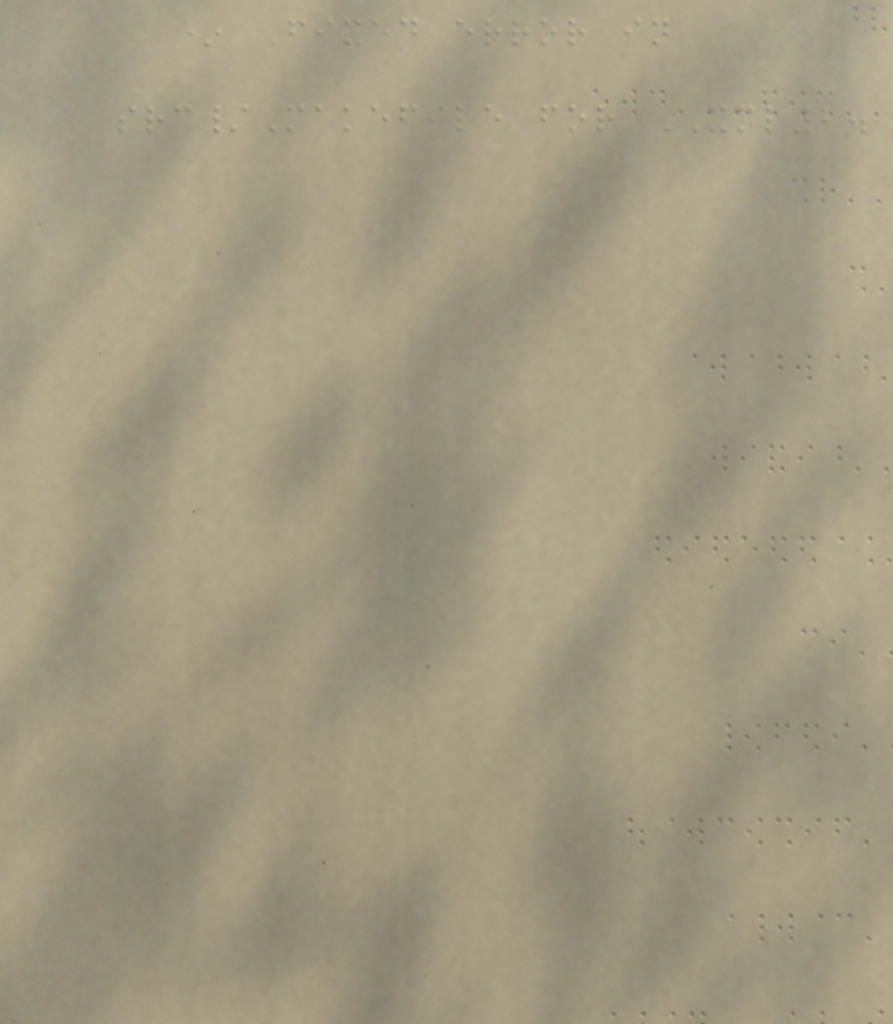* Fixed error in
src/Makefile for XML2.
